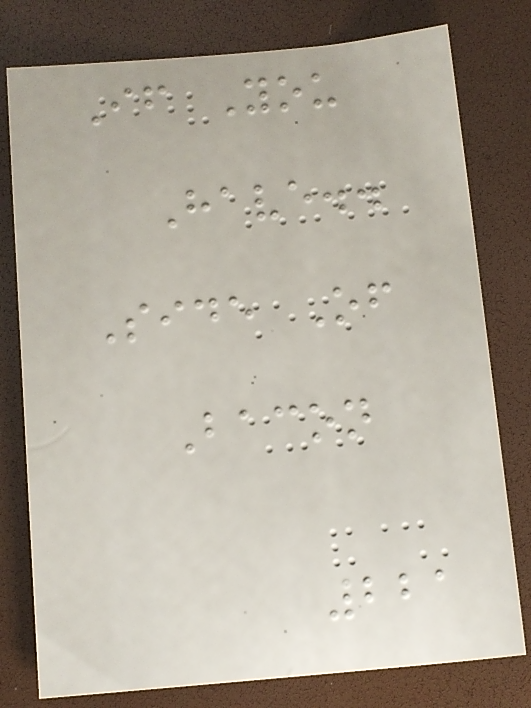If You
Have..
Side Of
Bacon
221
